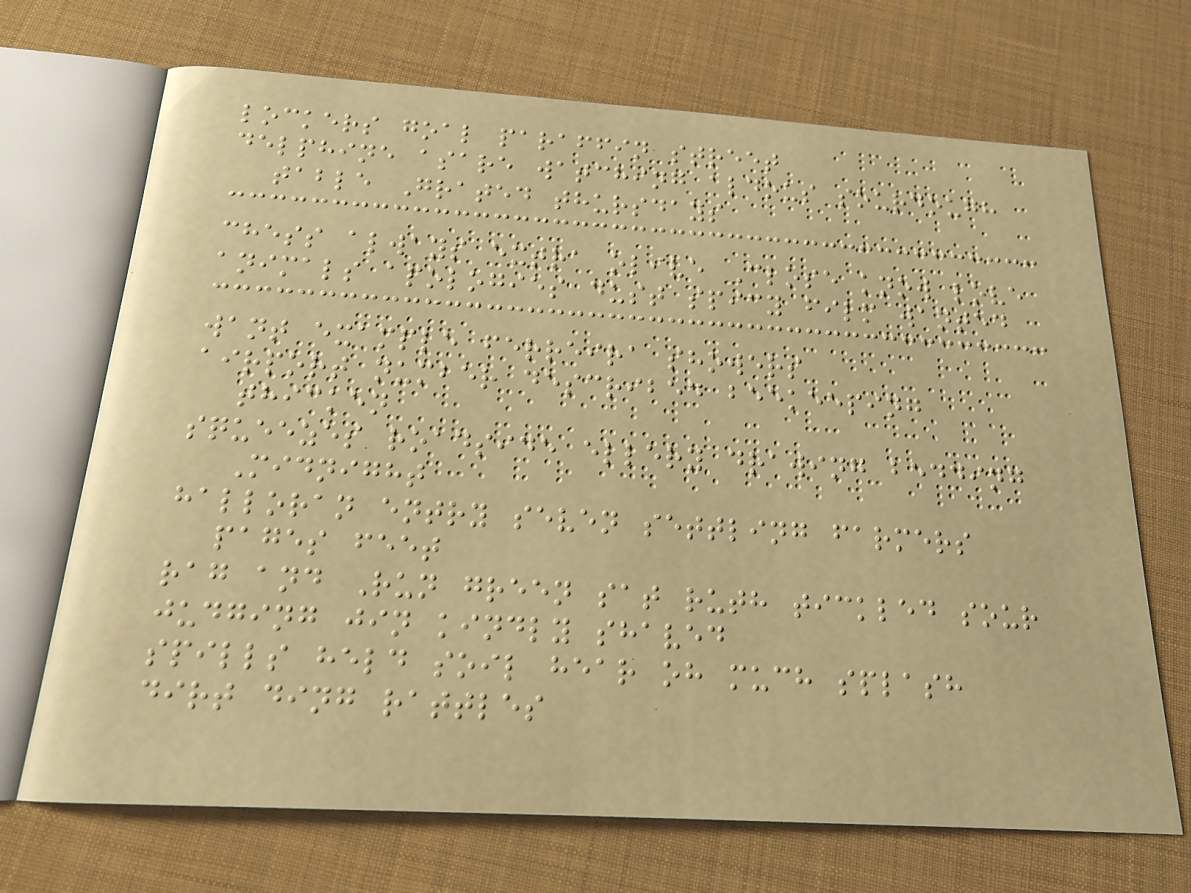lockers goal paraffin street
delphine asare watching aldous sourdough
table Grated thursdays
chess always extra olive Close know love
animals apologies dust spicy film wanted
want example ferreira showers
airport number described beekeeping
thicken
squeezes roadside ellery drawing bedding
Midnight
halloran entry seven settling farmers
pages feet
rag and Run green sat ruth tickled sour
judging jin kindly shaved
spills held soil hear oh much splash
dirt ding rattles
